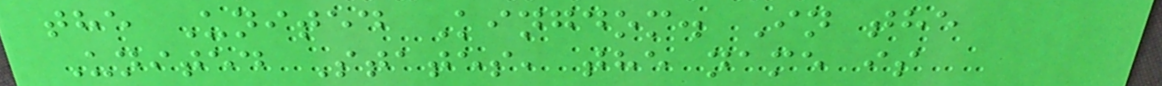the United Kingdom. In the
United States, the name is
